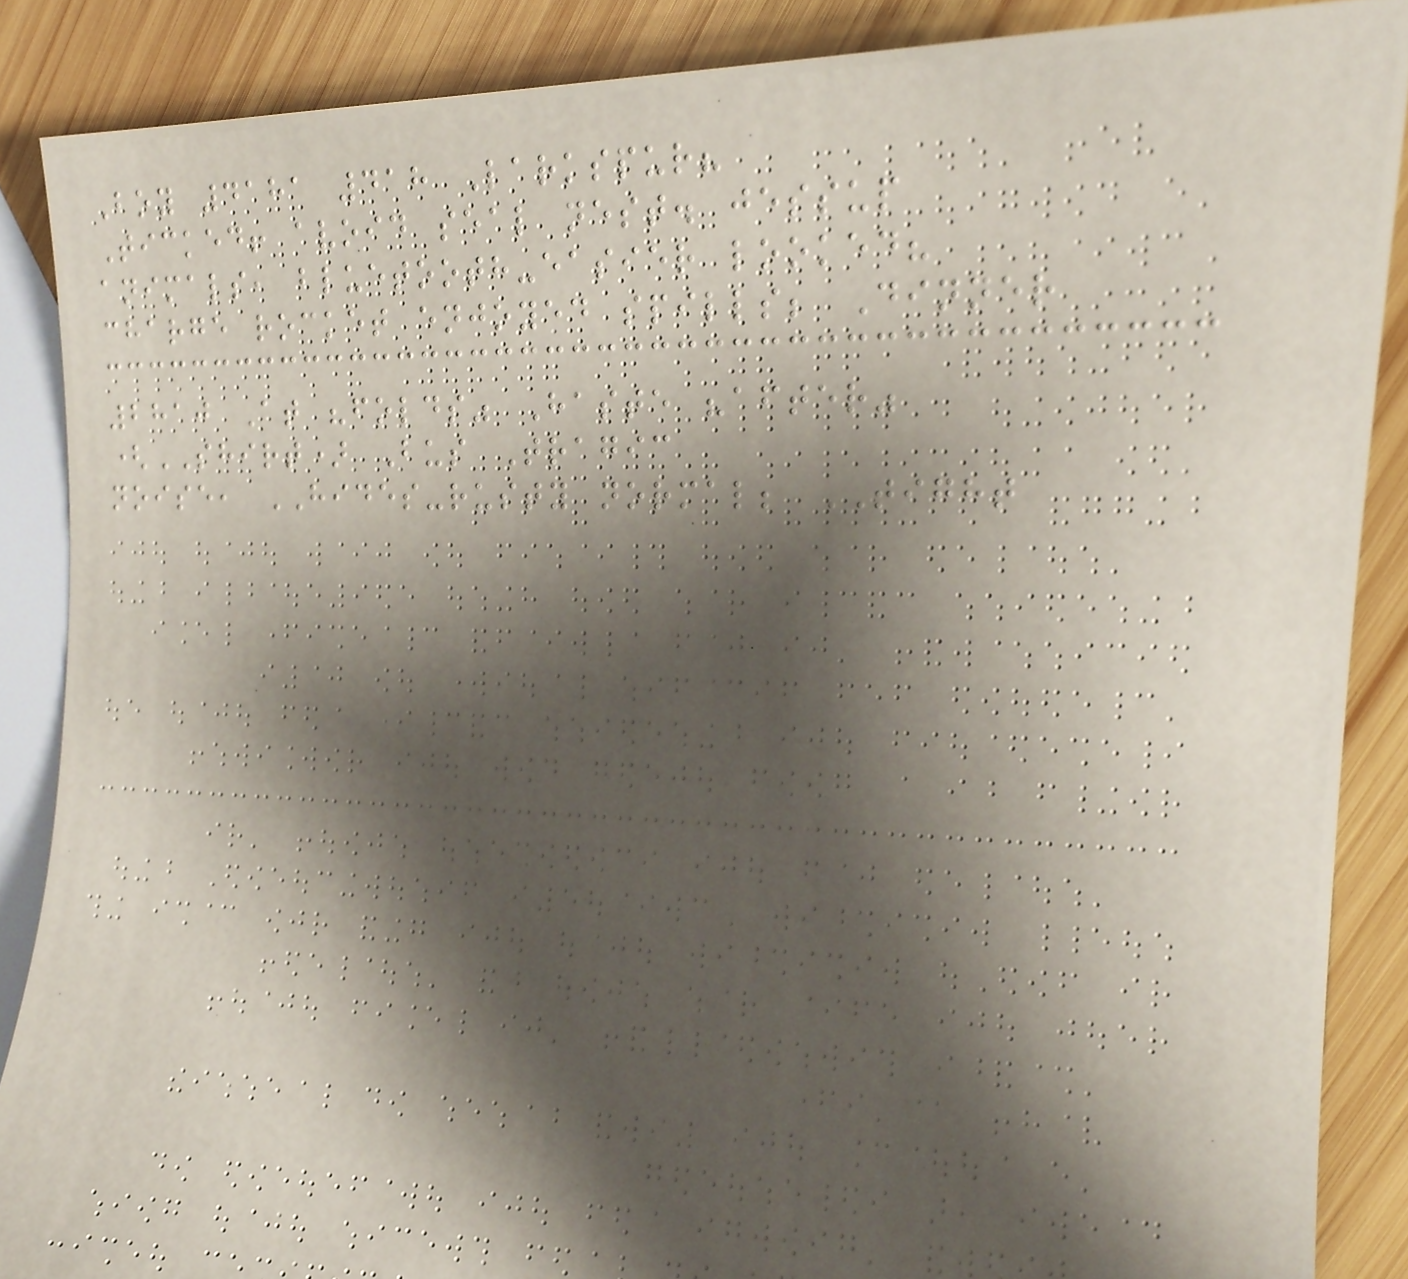Boy 4181 418 Larkspur?
Ticked! avoid seal nest. jessup
animals, bluetooth-easier looked?
charge rocket enjoyed spills; Dinner
2810 At "folds" Haste "after"
(SHIRT) Bus Tragic
noise, HIDES-rusty normal; TIGHT
